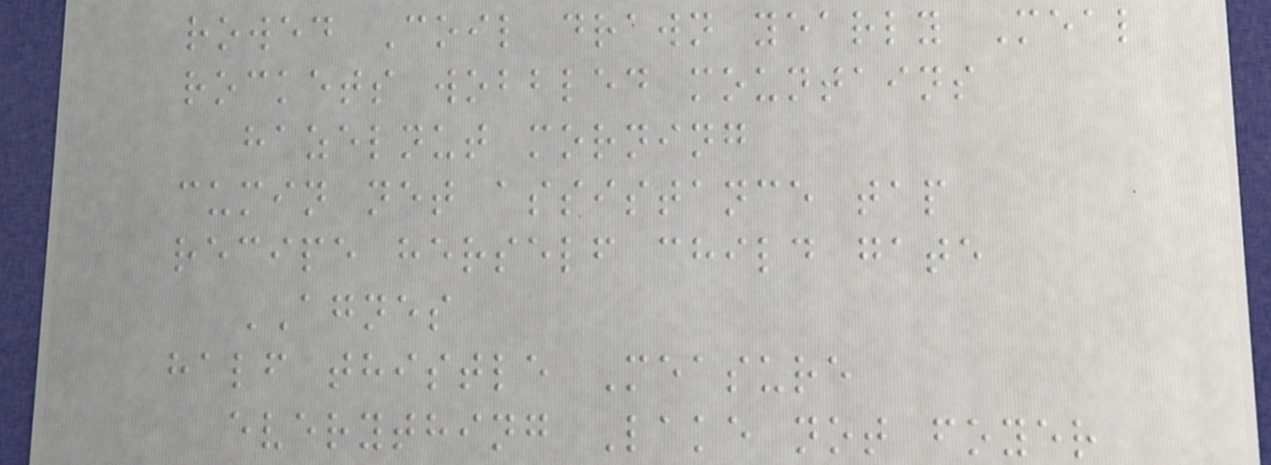rowed Coil drawn yearly Meal
rockets wobbled mountains
hazelnut morning
cumin net assistance tap
recipe herself child gate
AGNES
half thistle Measure
everything Lake not foyer
